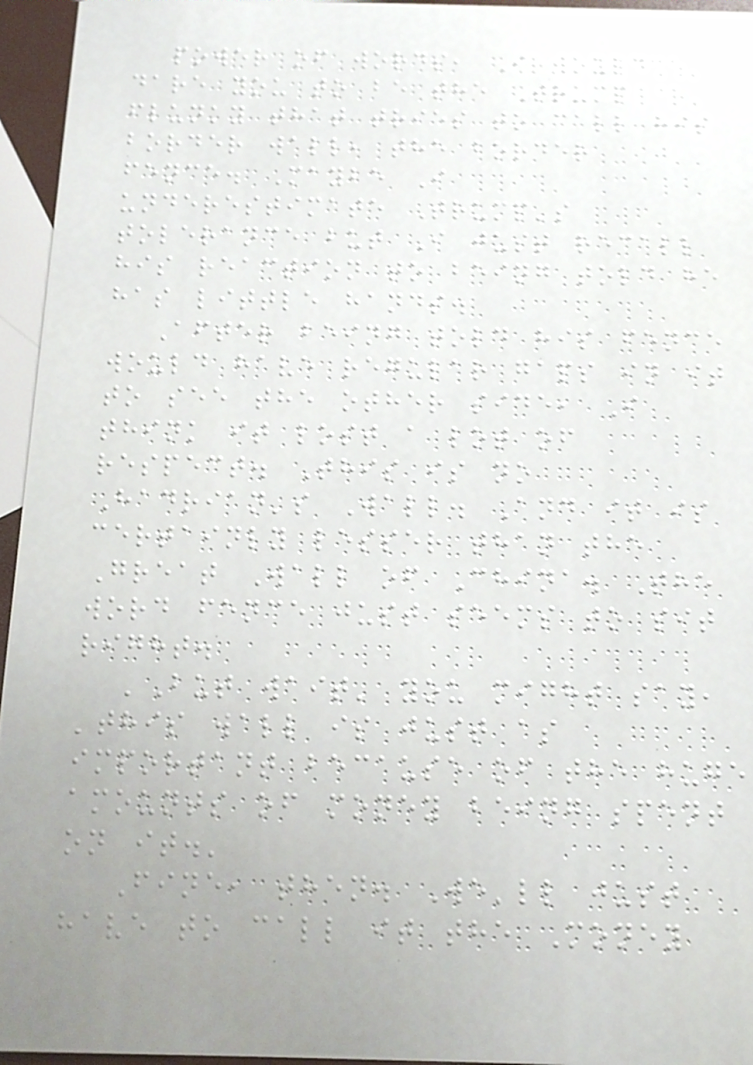power of words, I would
dare you to be the Trump
flunky that tries to call his
border wall, the border
fence. Maybe I
underestimate Trump's
tolerance but I just recall
his reaction to being told he
has little hands.
After being told his fence
would have regular gaps in it
to see the other side, I
think it lost a lot of
respect. This is no
Hadrian's Wall. And it is
certainly lesser than the
Great Wall of China. The
word fence just seems to sit
right.
'But wait' you might say,
'this wall is just as
important because of the huge
amounts of money being spent
on it.'
Fine, then. We'll just
have to call it the Money
